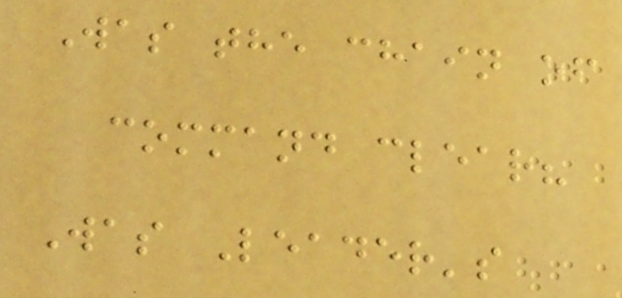Was the chain of
command clear?
Was Leader's
